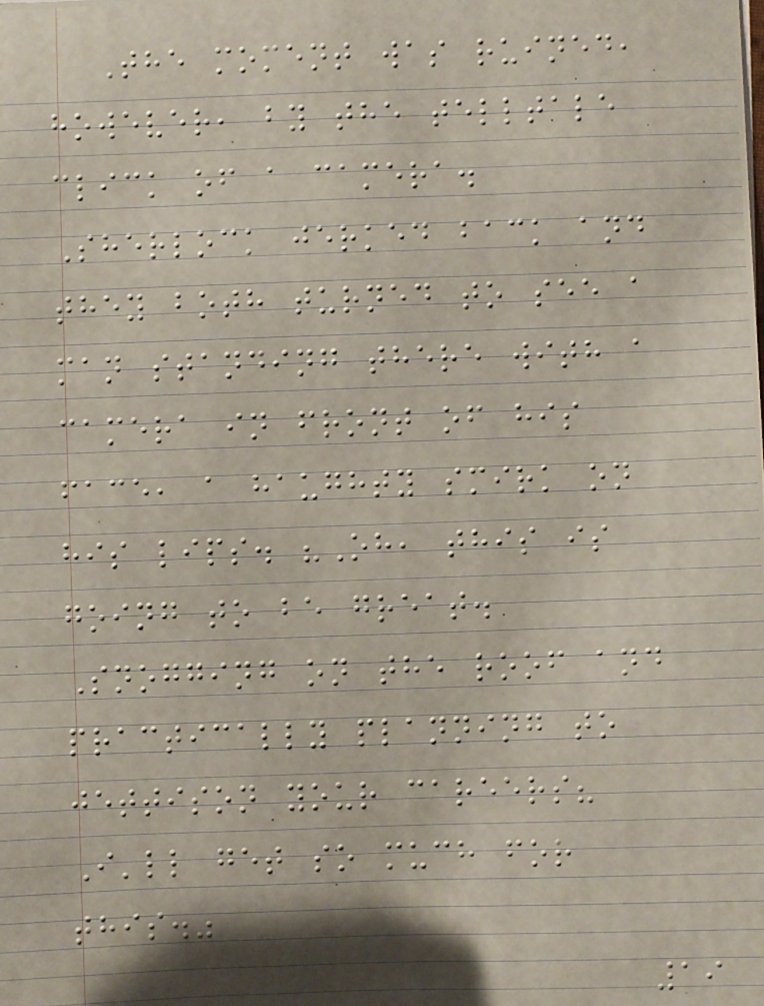The moment was ruined,
however, by the telltale
click of a camera.
Sherlock jerked back and
they both turned to see a
man standing there with a
camera in front of his
face, a haughty smirk on
his lips. "Oh, this is
going to be great.
Snogging on the roof and
practically planning to
jettison your careers?
I'll get so much for
this."
19
